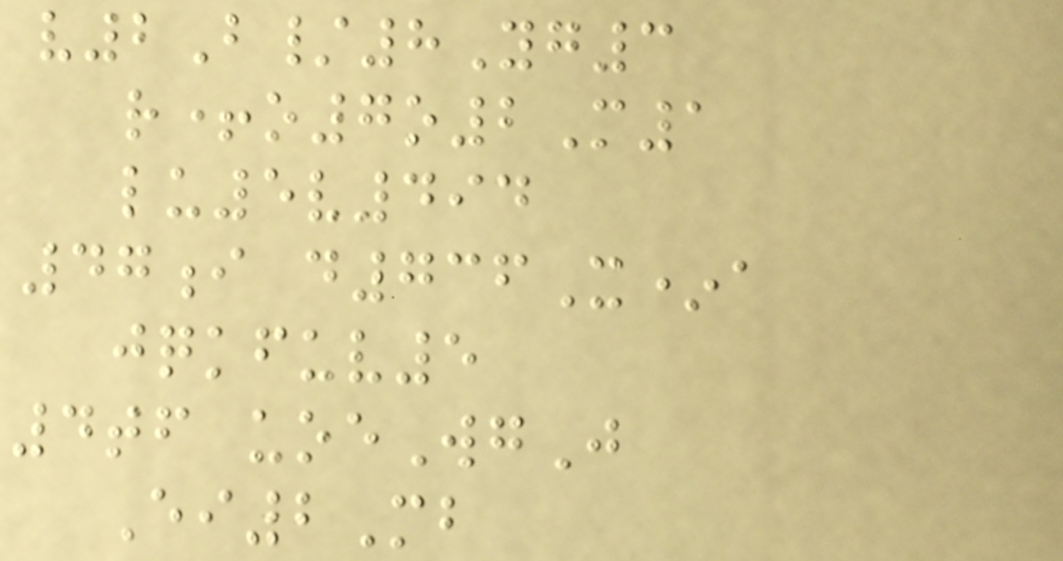v2B/8Yg3
r+o7o2M1
lu5v494
47i d736X*a
jqkfuv5
4tf uoeWgJ
Ei2Mb
